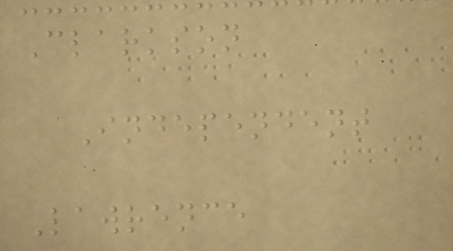Clarkson
Independent
Lawrence
